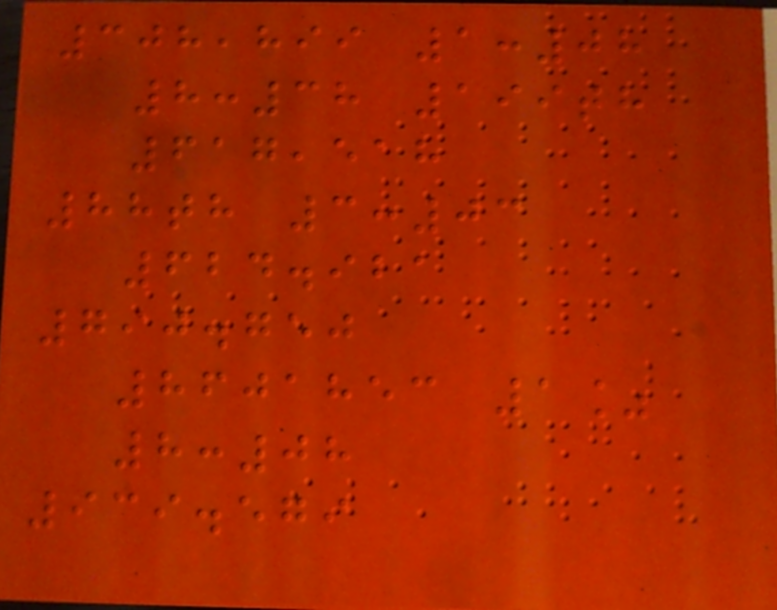308,899 1:08
8:38 199th
617,518
88th 3:03
624.921
790.750
8601853 1%
8:08
939.579
